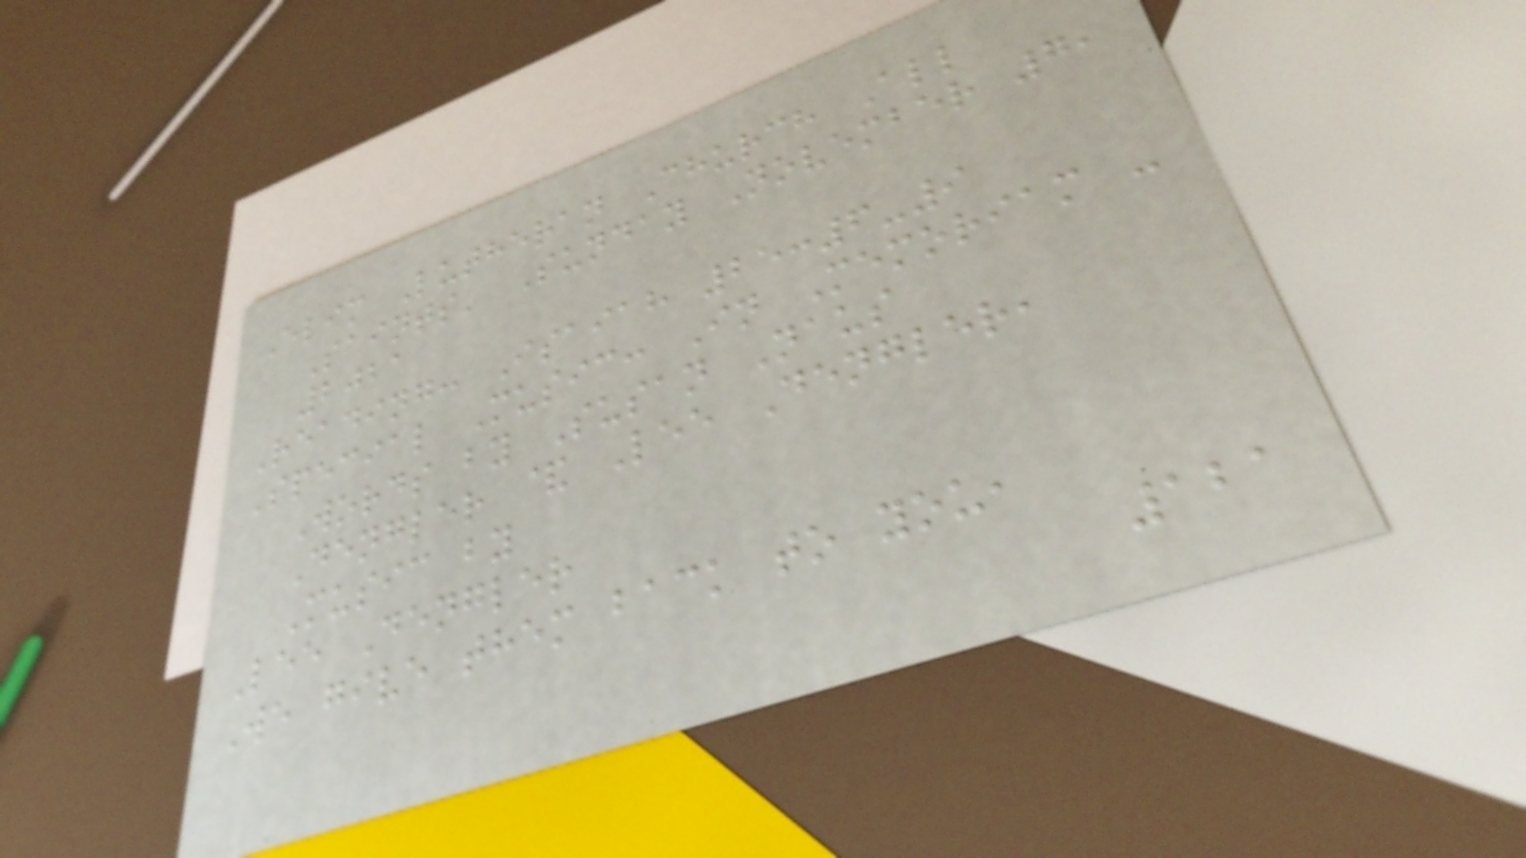Elim Lutheran Church All
Saints' Sunday November 7,
2021
Reading: Isaiah 25:6-9
Special Music: In Memoriam -
Words by Susan Naus
Dengler & Lee Dengler,
Music by
Lee Dengler
We give them back to you,
121
